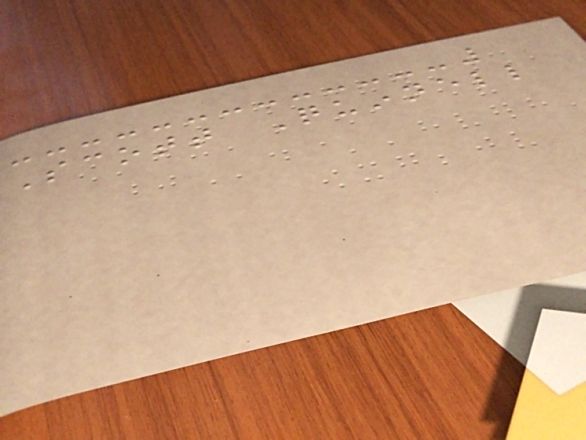Scott Quinnell
